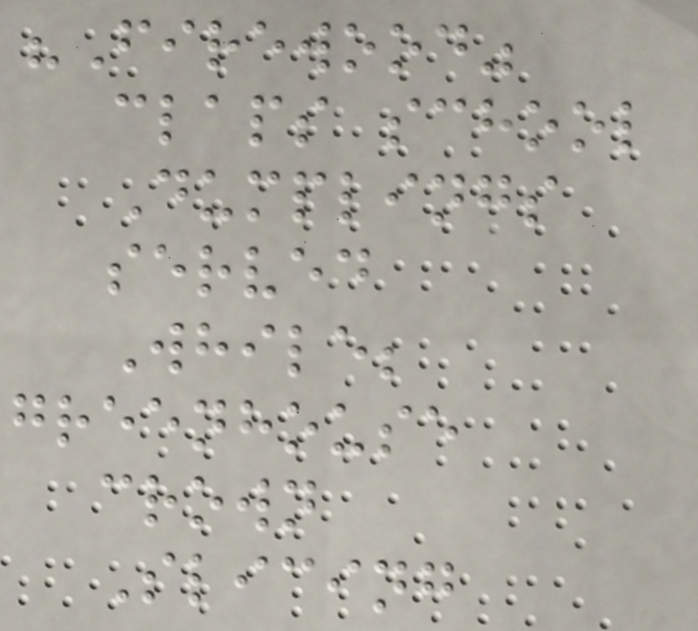"Firewood"
claps school
Dumplings
served
While;
greenhouse
crown
Slicing
